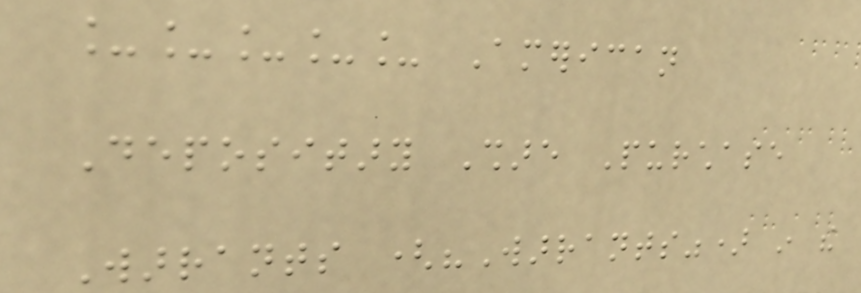_____ American
Depositary Share Purchase
Warrants ("Warrants") in the
